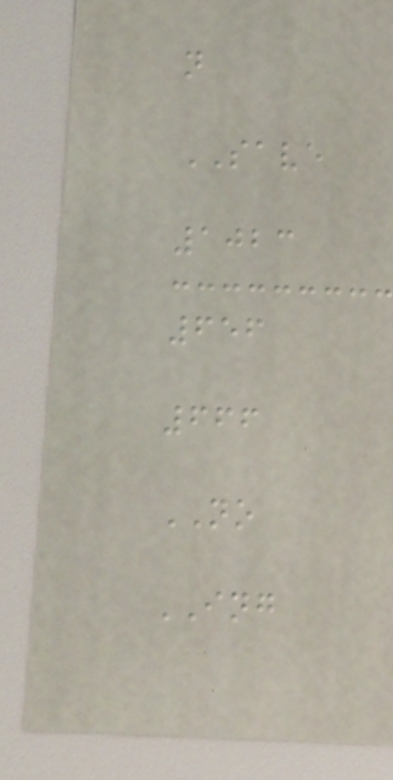n
SAVE
1023
656
666
NO
ING
